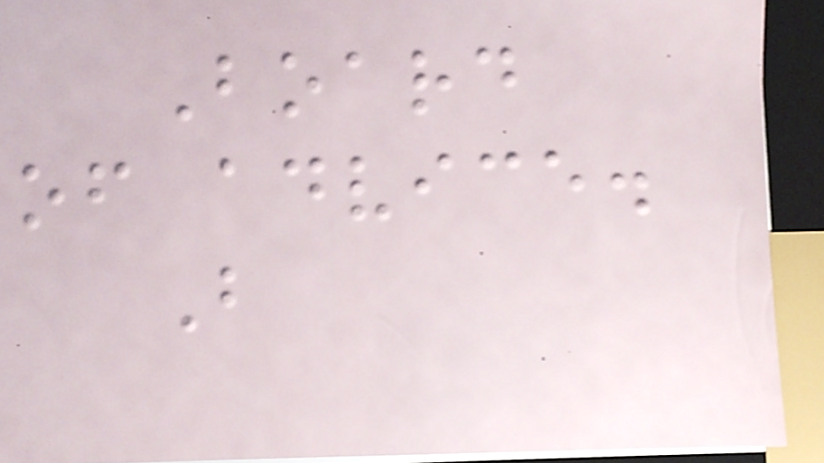Board
of advice.
B
